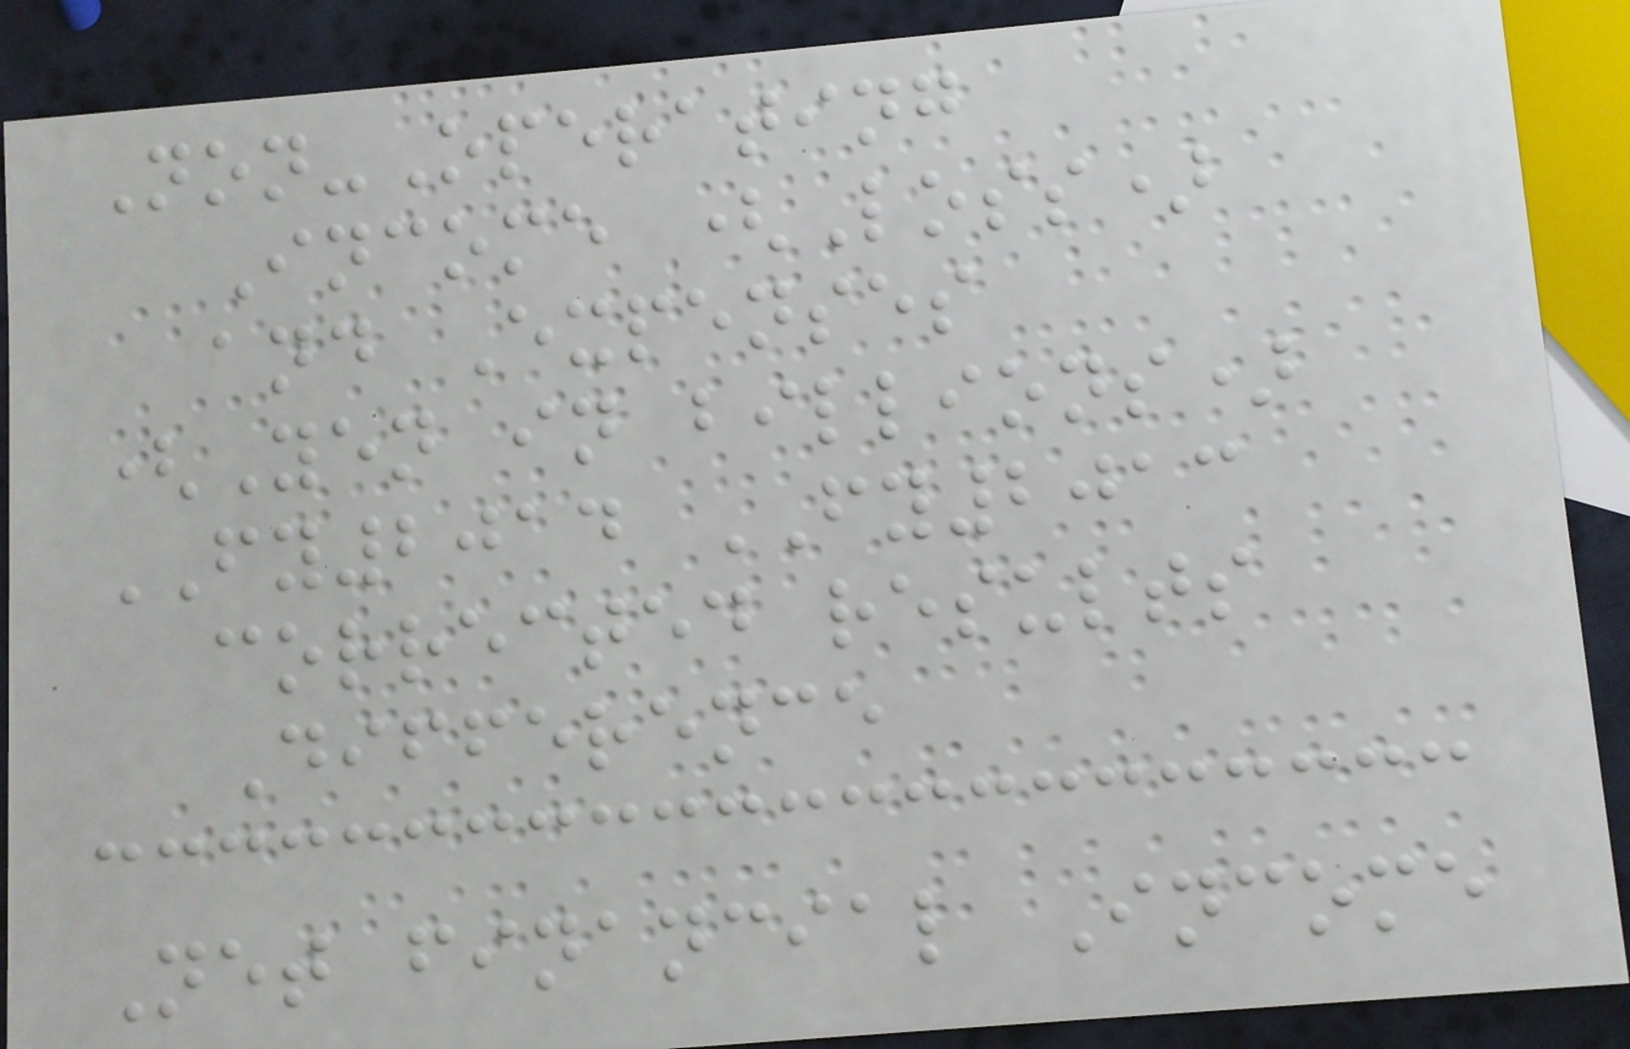Non-Operating
Income (Loss)
and Expenses
(Yen in billions)
FY2014 FY2013
corrected results
Difference
Net financial Income
